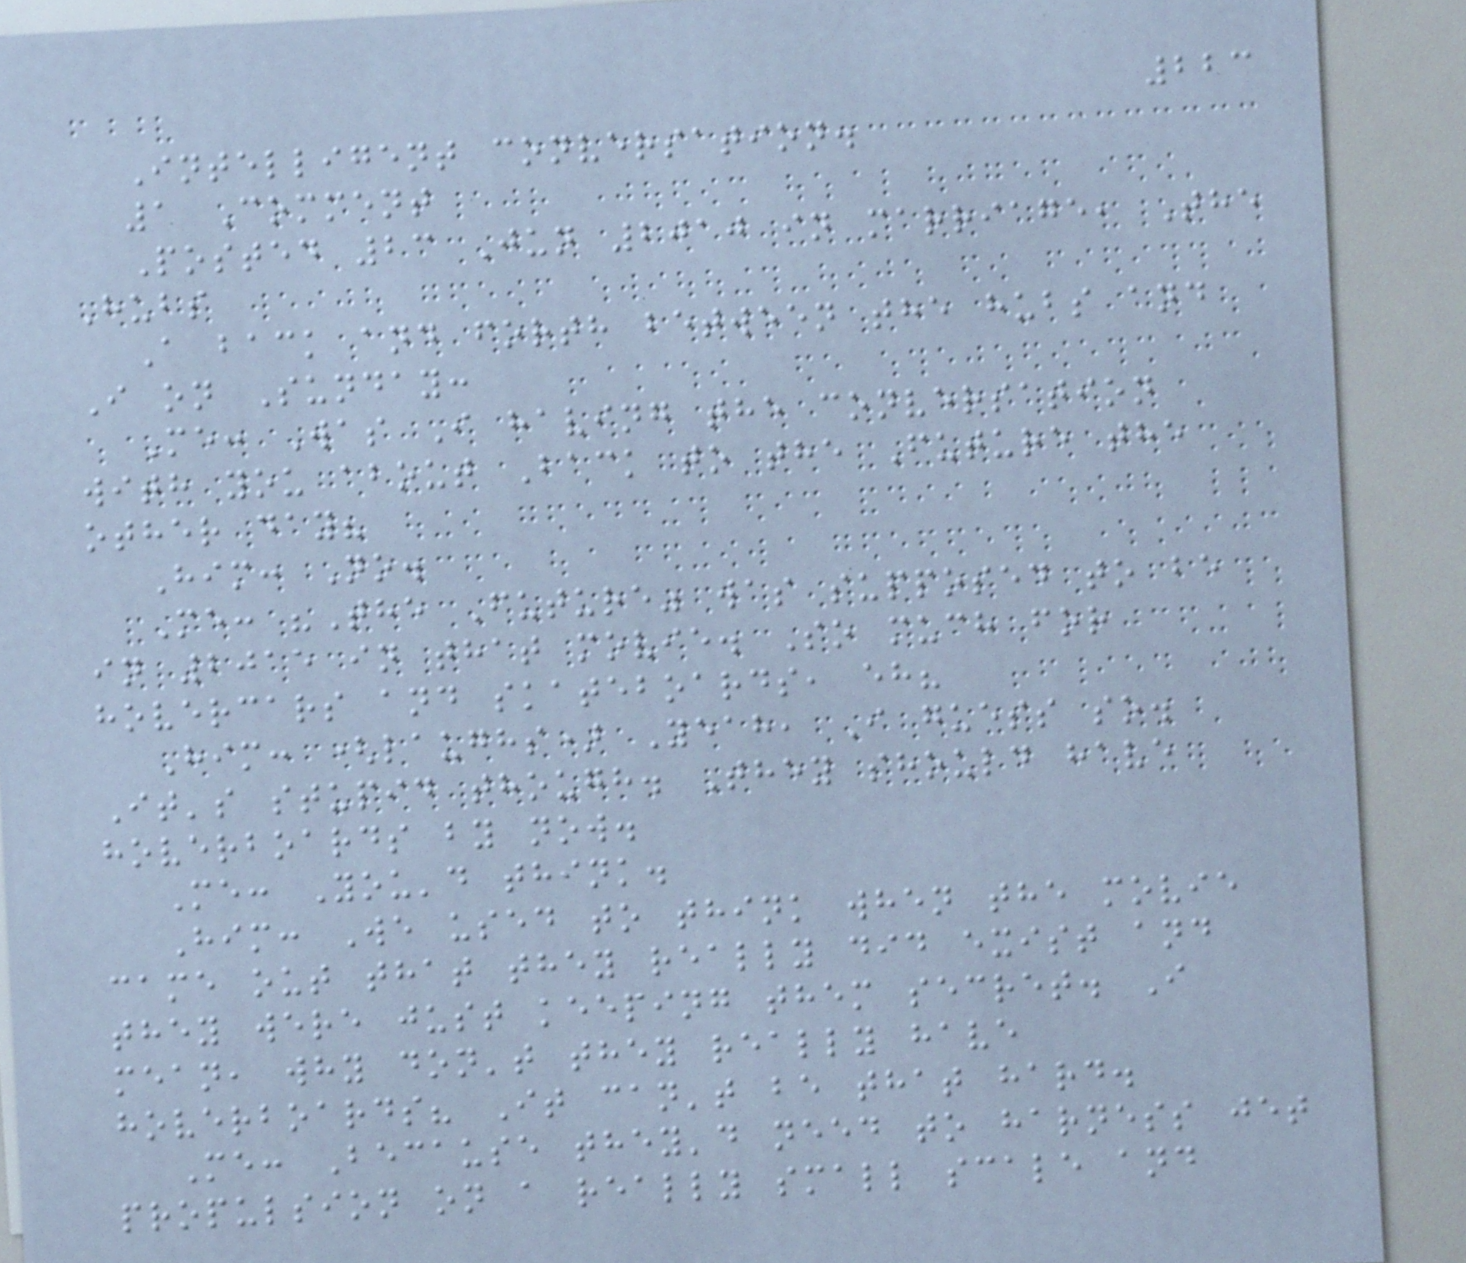223
Intelligent conversation.
1 Comment
Posted 23 Jun 2010 in marriage, The
Hubs
A back and forth between the hubs and
I on Sunday:
Me: Was I having the conversation
with you about Back to the Future the
other day?
Him: No.
Me: "The Future" was supposed to be
in 2015 in that movie. So much for
hovercars and skateboards, eh?
Him: (laughs) Yeah, I guess so.
It's stupid though. They should have
hoverboards by now.
Me: You'd think.
Him: We used to think when the movie
came out that they really did exist and
they were just keeping them secret. I
mean, why don't they really have
hoverboards? It can't be that hard.
Me: Because they'd need to harness jet
propulsion on a really small scale and
